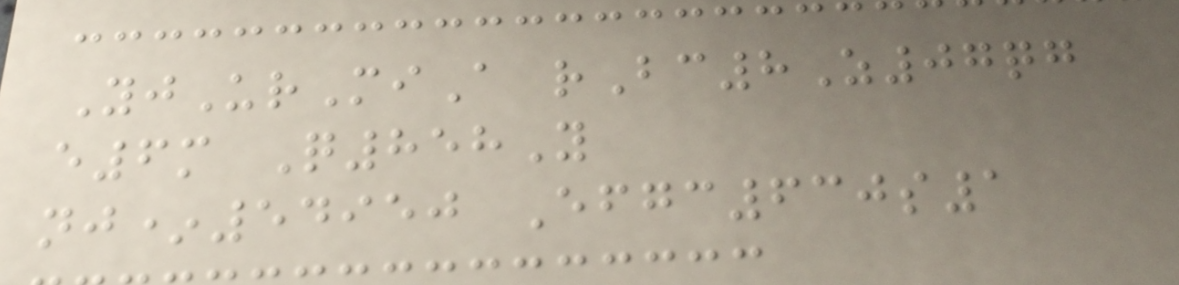YjUrMiA rBc8Z07qg
e6m Q858Y
nj*54950 Efgc630s1
